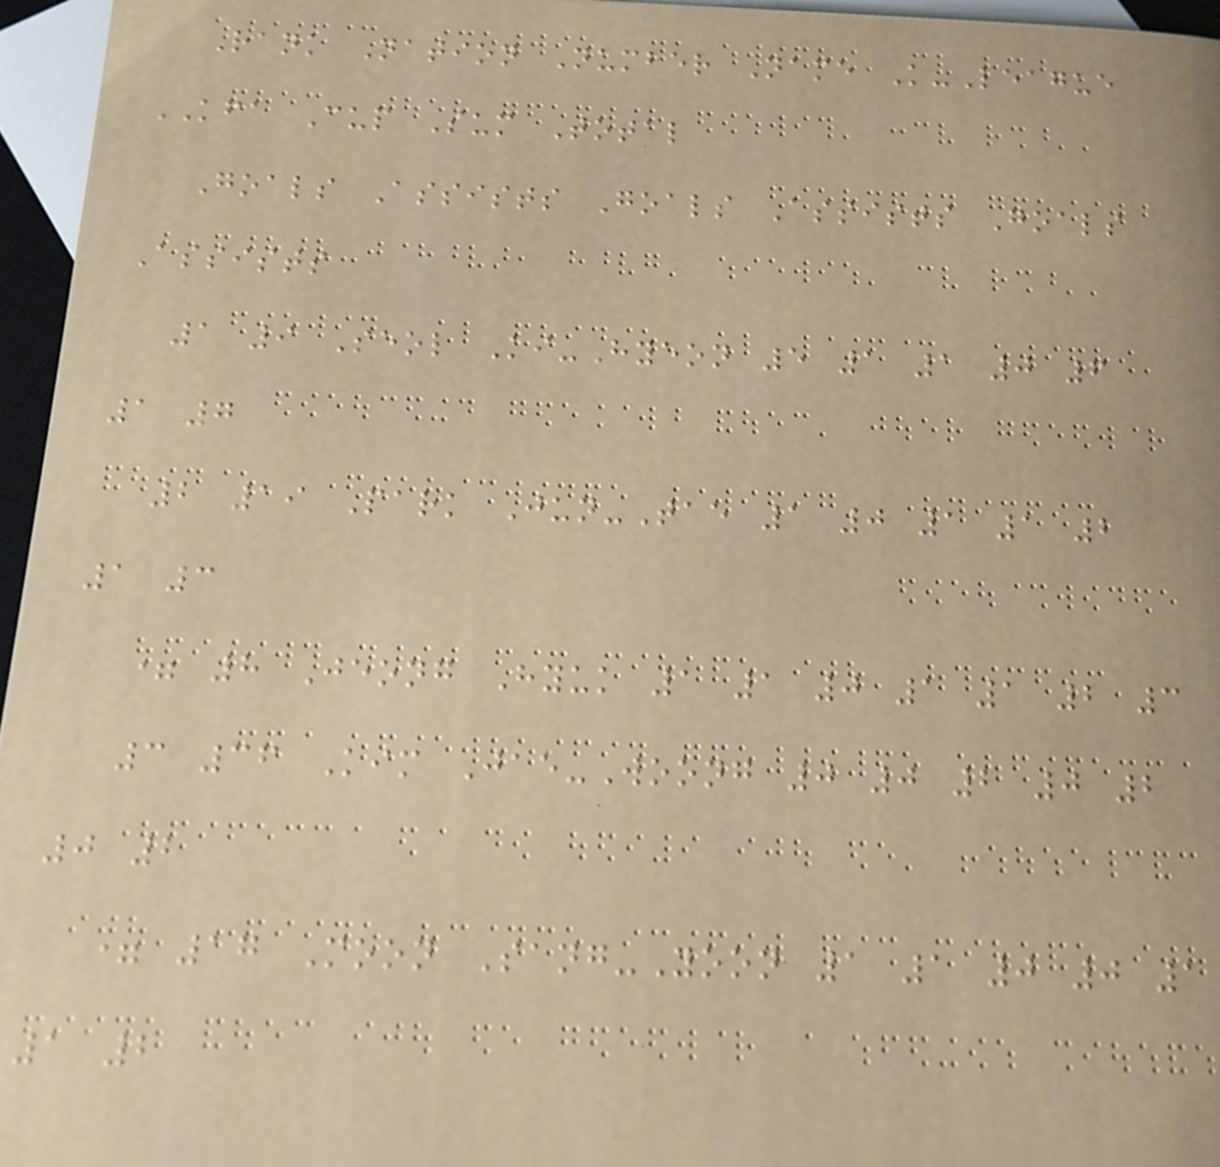Rank Nation Number Name K-League
KFA Cup Sum Total
Goals Assists Goals Assists Goals
Assists
1 9 Seol Ki-Hyeon 5 1 1 0 6
1 7
2 19 Park Jun-Tae 1 0 1 1 2
1 3
= 8 Jeong Hyuk 1 1 0 1 1 2 3
3 36 Kim Jae-Woong 0 0 2 0 2
0 2
= 17 Moon Sang-Yoon 1 1 0 0 1
1 2
